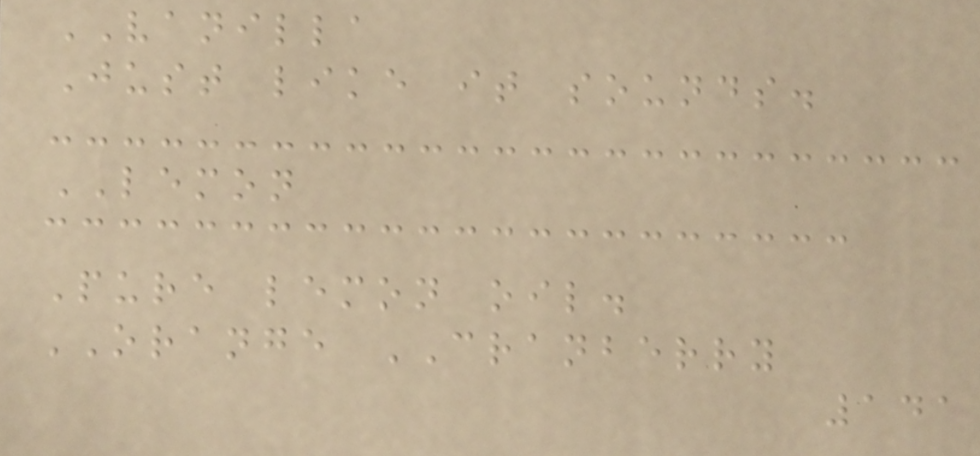VANILLA
Just like it sounds.
LEMON
Pure lemon oil.
ORANGE CRANBERRY
141
